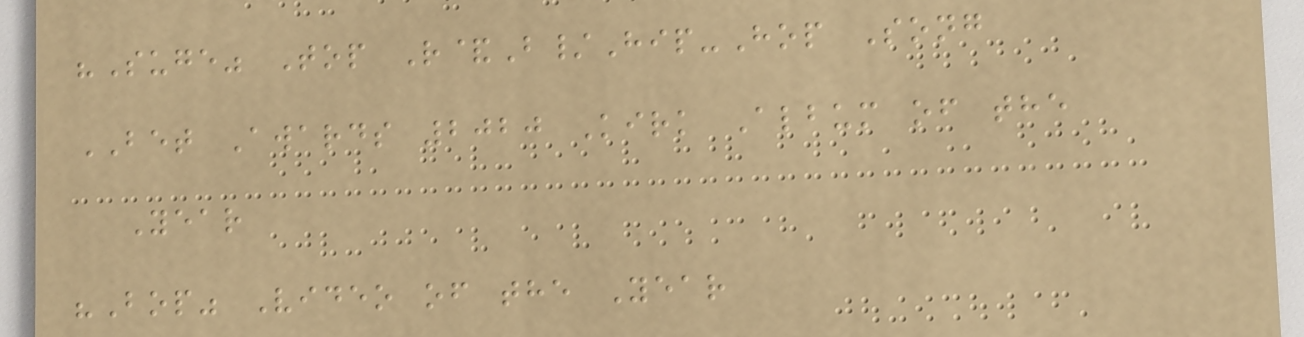"Suge" Top R&B/Hip-Hop Song
BET Awards 2020 Kirk Album of the
Year
"Bop" Video of the Year
